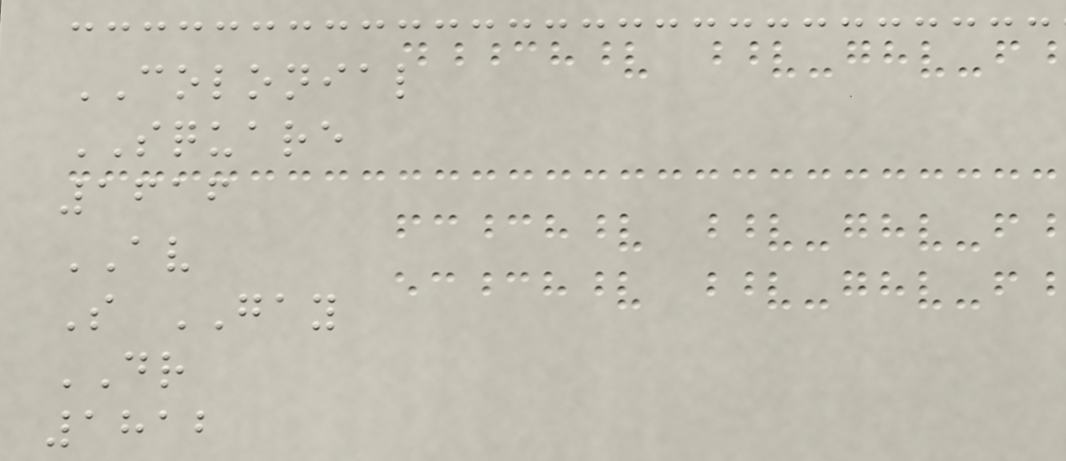COLONIAL
SQUARE
1616
AV
S GAY
DR
1812
